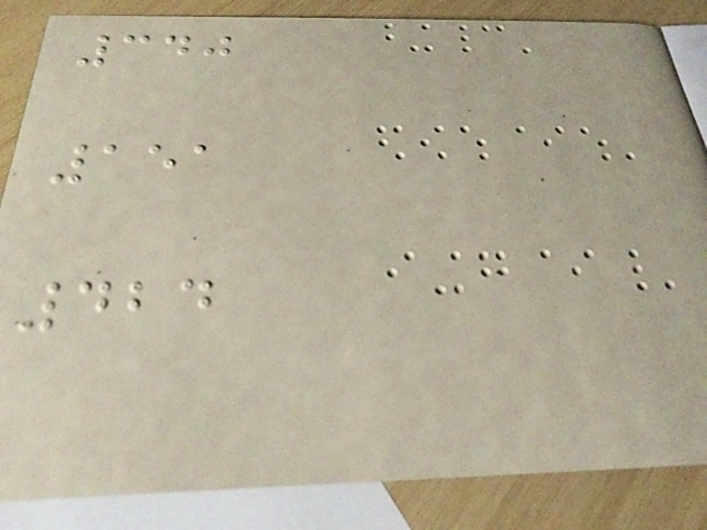340
151
424
